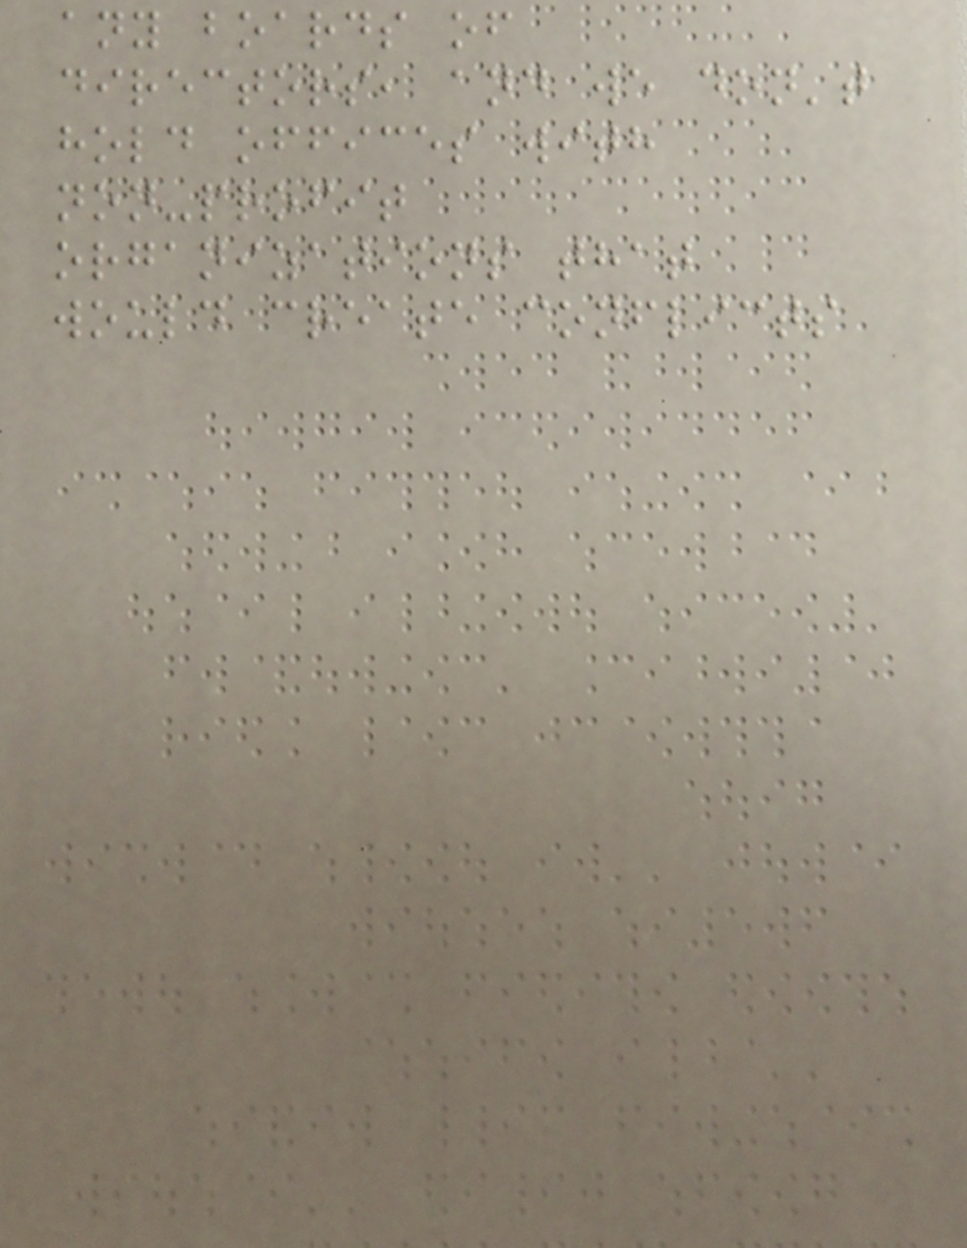any boards of
directors, and we don't
hold offices with
non-profit
organizations that
would create conflicts
